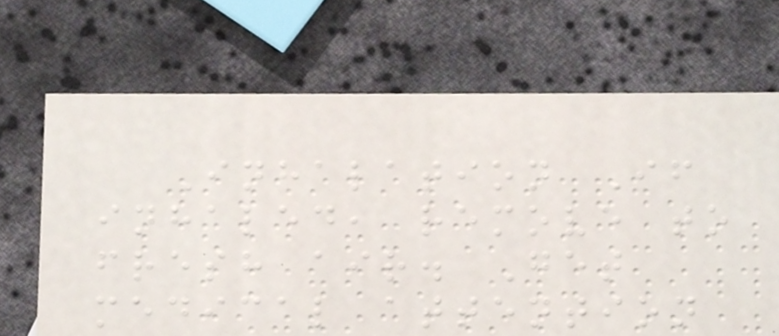Inhalation If
inhaled, remove to
fresh air. Get
medical attention
